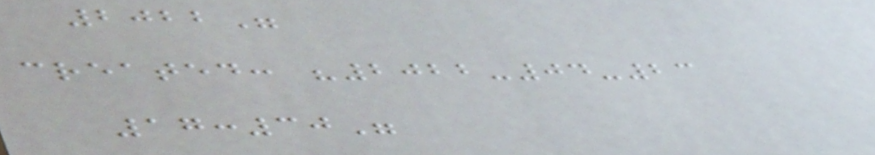2022"
created: "2022-04-23
17:30"
